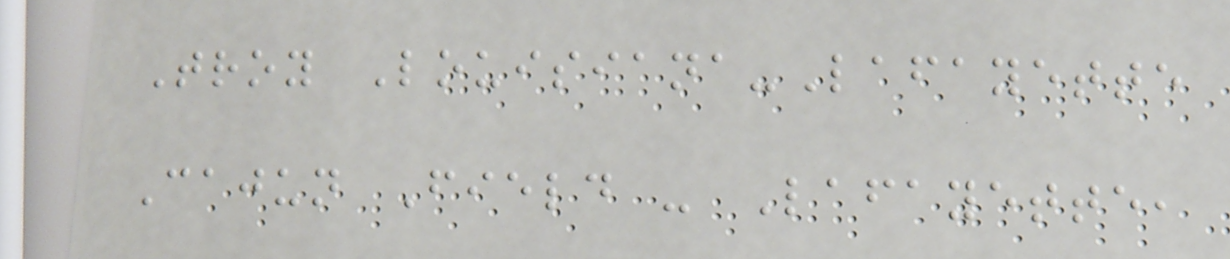Troy Louisiana-Lafayette
Cajun Field - Lafayette,
